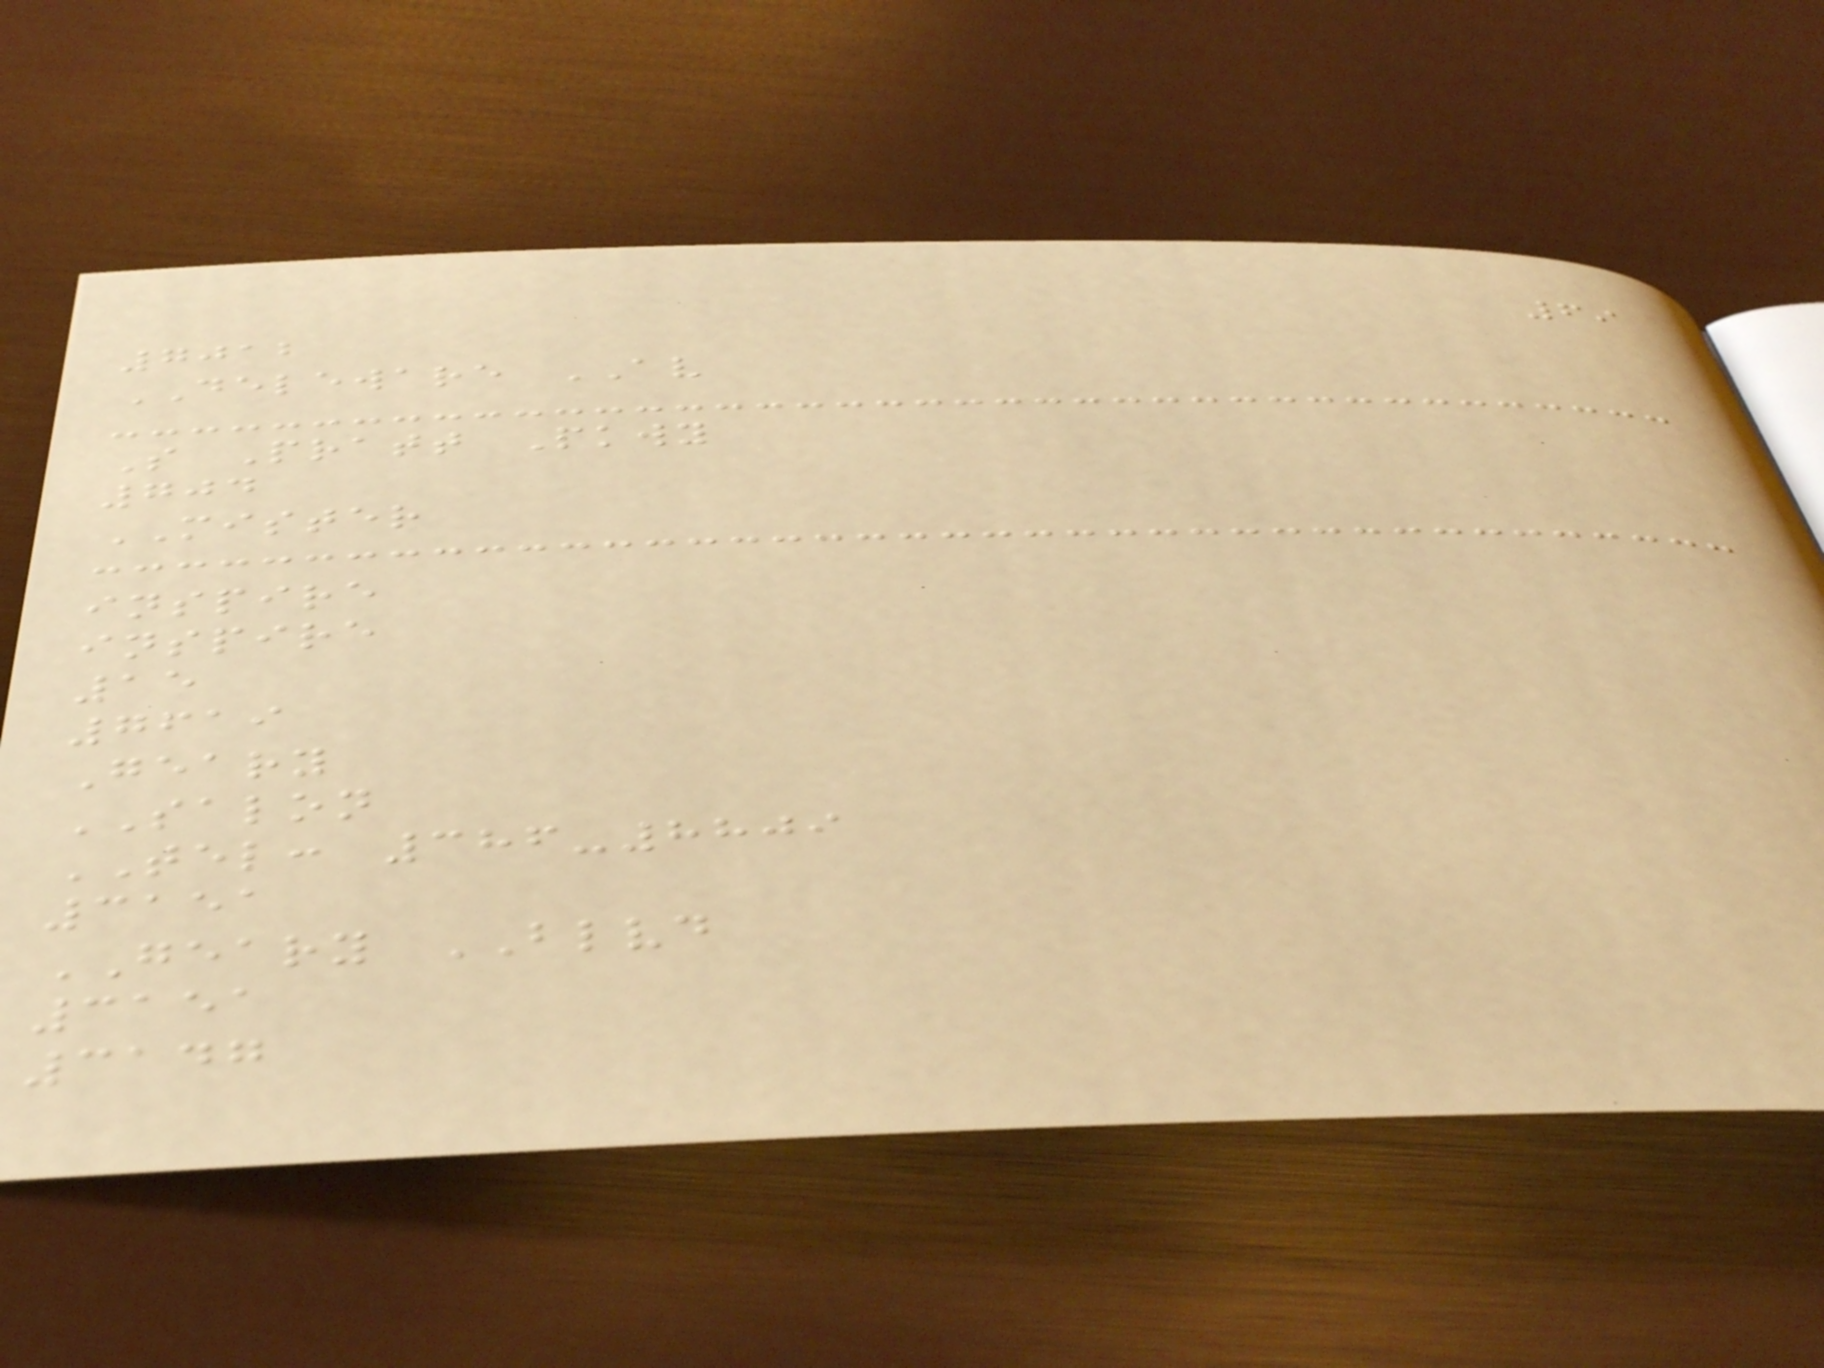69
7012
DELEWARE AV
S Pratt Pkwy
704
MISTER
inspire
inspire
15
7619
Geary
SALON
TEL: 386-8809
3151
GEARY BLVD
3151
3147
